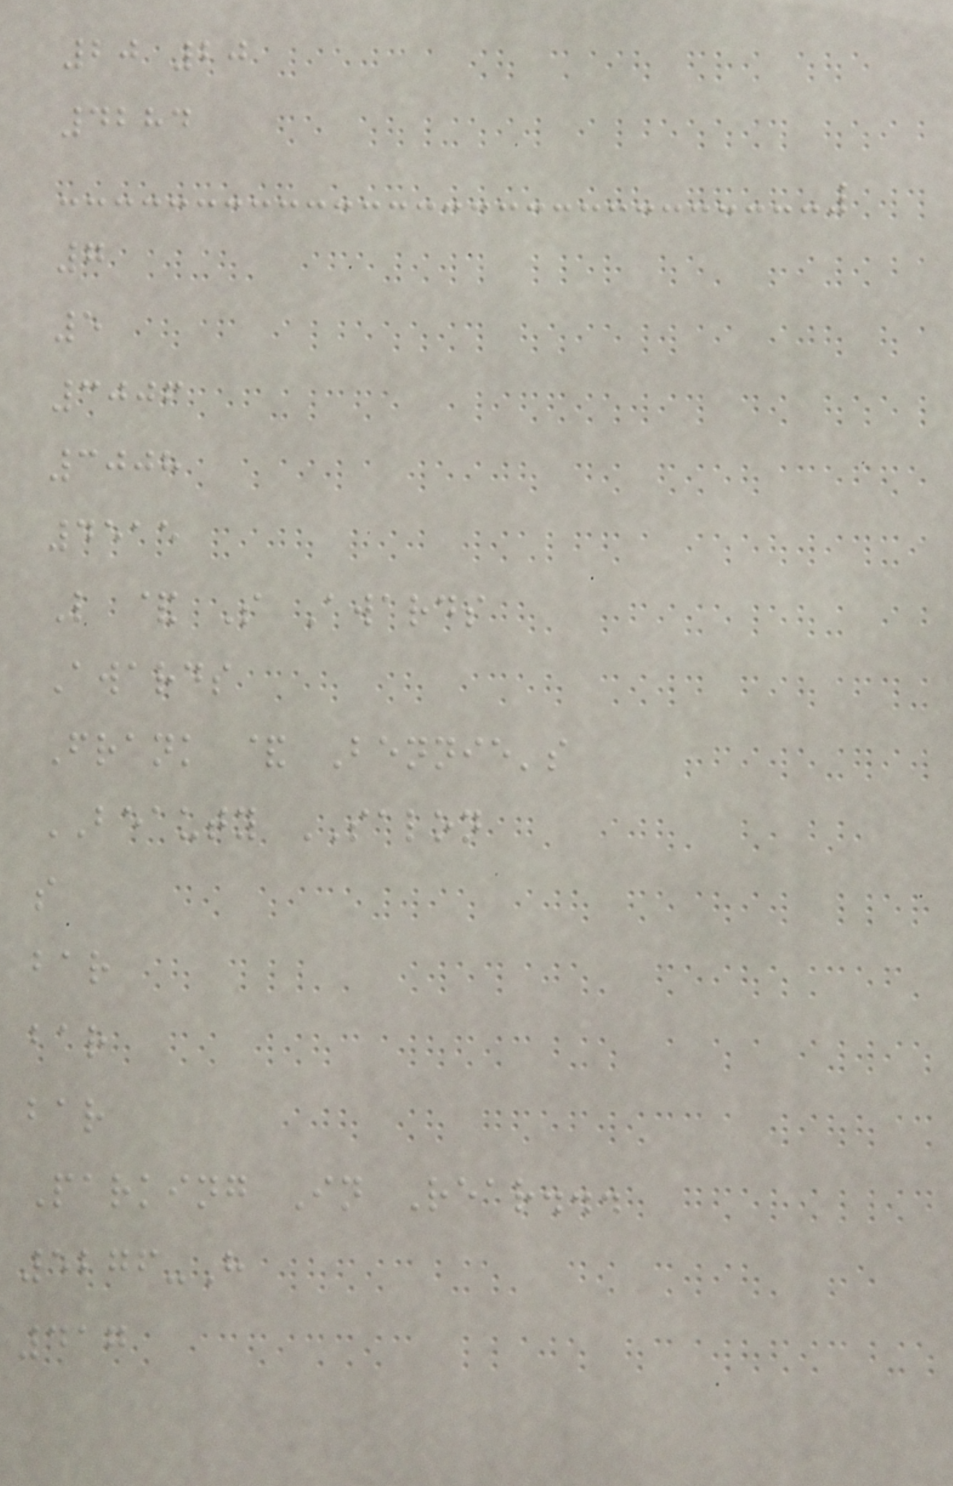20 20
4284
7
5
3006
3008
4515
L & S Awards
Awards
Frank & Bennie's
BEAUTY SALON
s
bar
bar
bar
Parking In Rear...
5276-H
417
